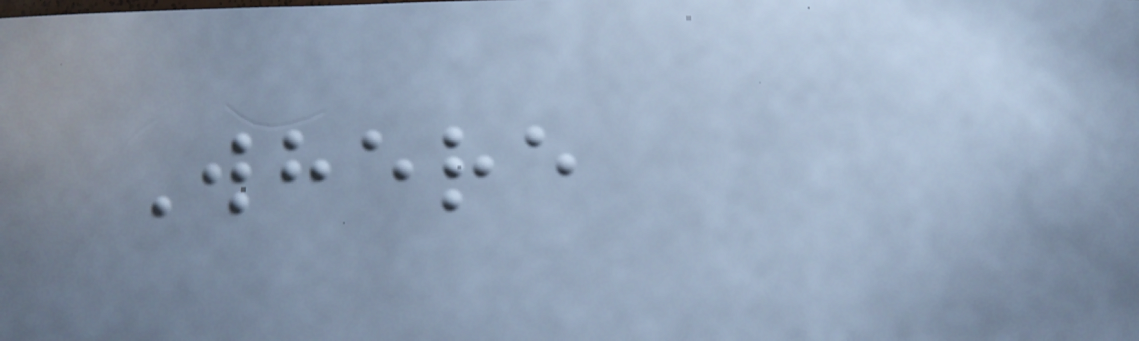Where
